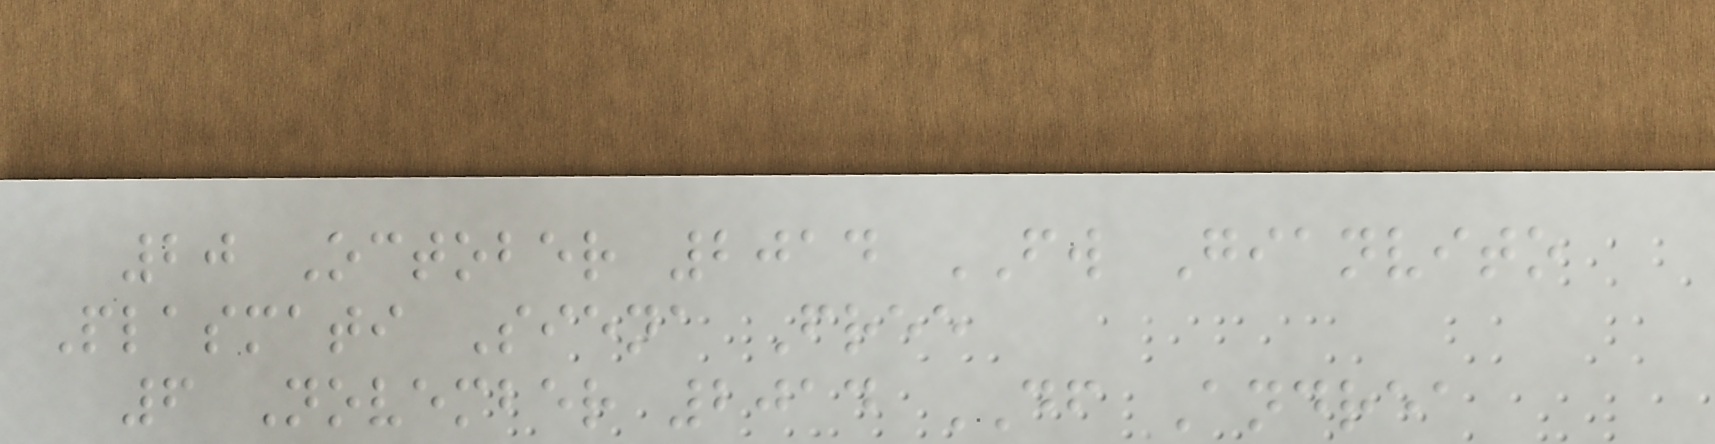20 October 2014 FW Gianvito
Plasmati Siena Free
6 November 2014 DF Andrea
